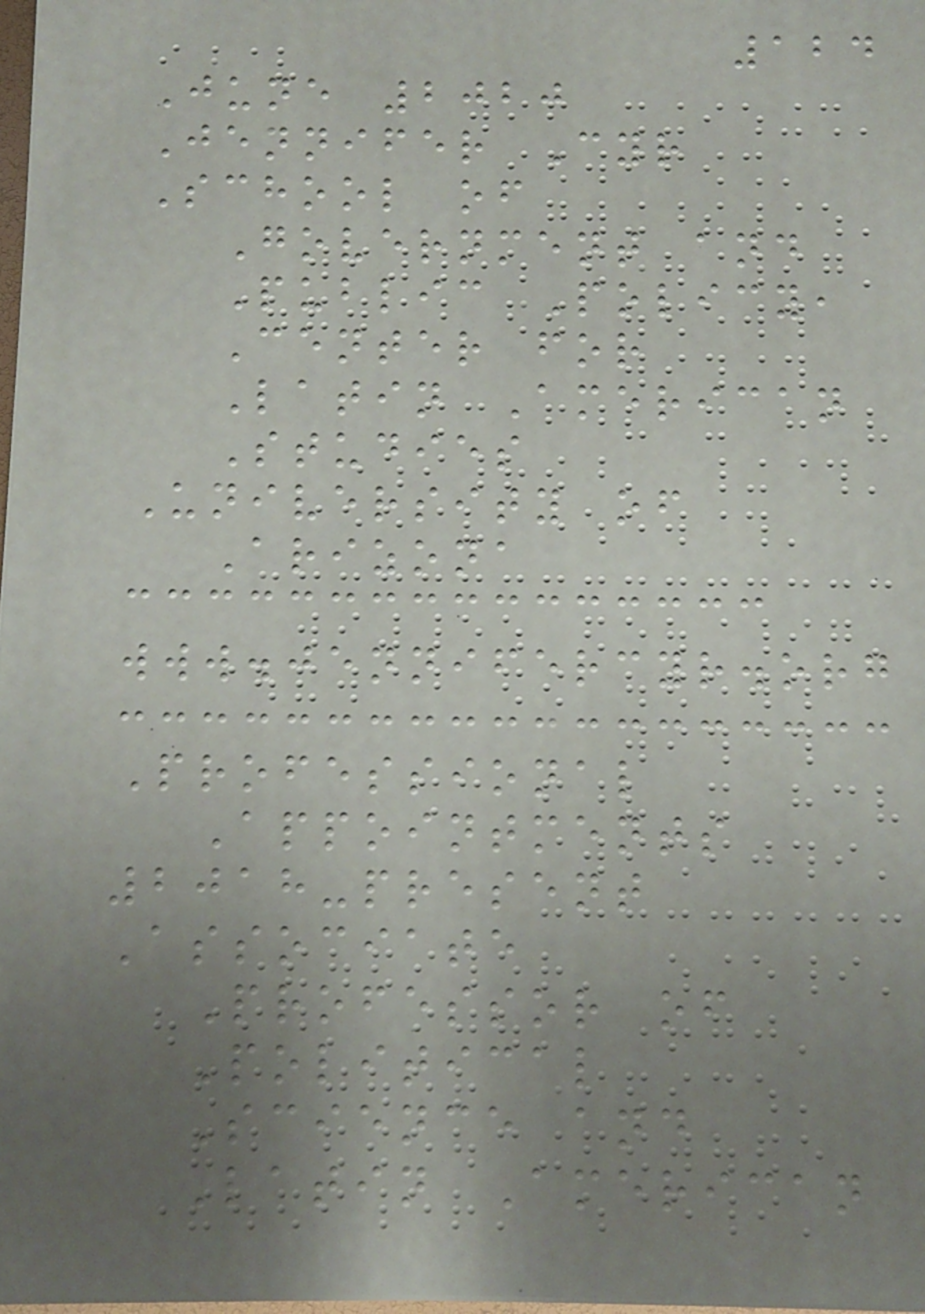124
June 2020
Jennifer Cyr
School of
Government and
Public Policy,
Center for
Latin American
Studies
University of
Arizona
www.jennifercyr.org
Professional
Appointments
2018-present
Associate
Professor of
Political
Science and
Latin American
